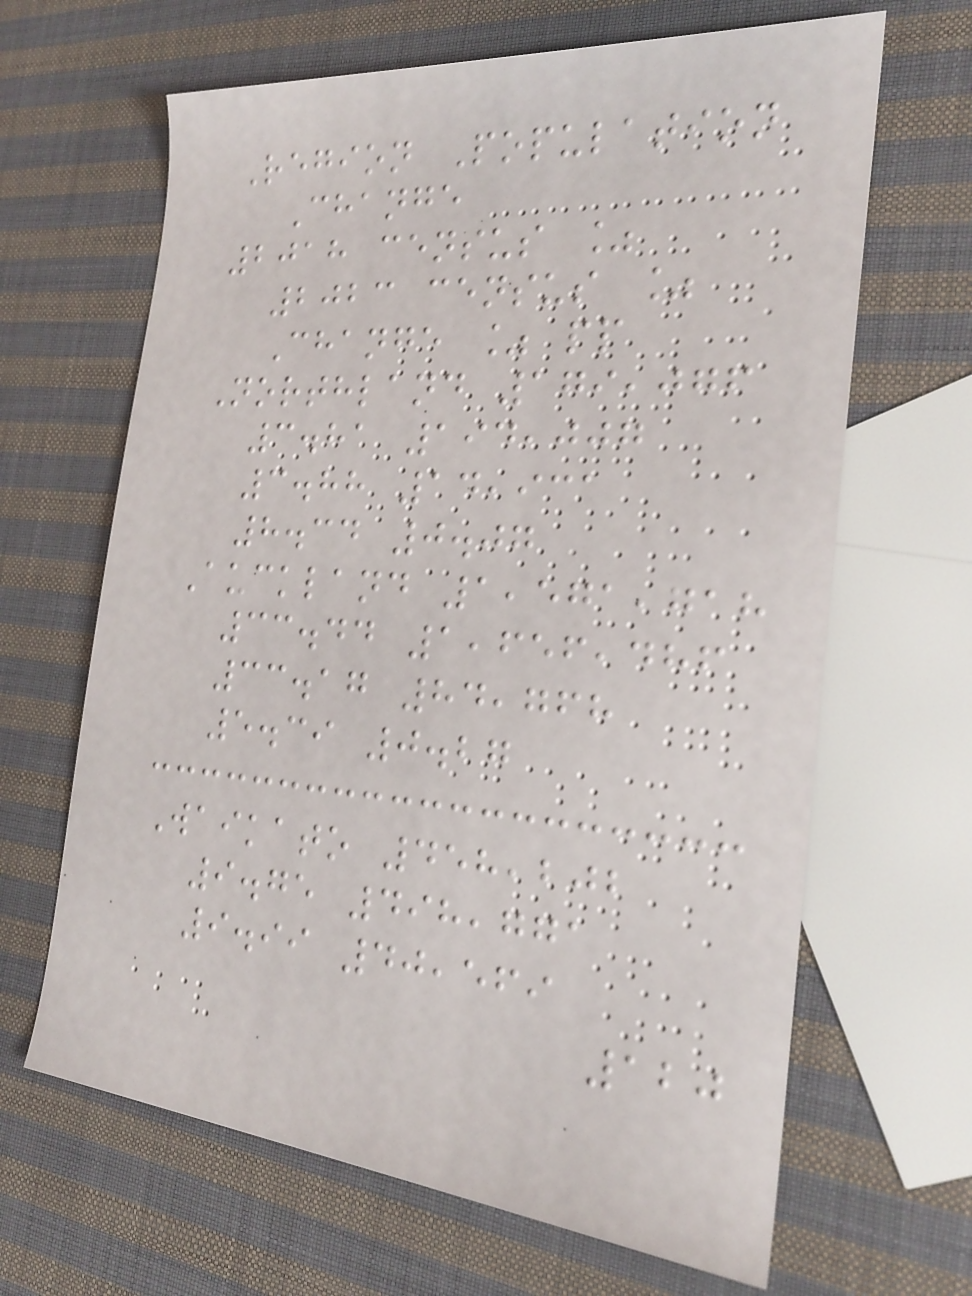Region Population
Change
2018 census %
2023 census %
Change % pp
Northland 179,076
3.81 194,007
3.88 14,931
8.34 0.07
Auckland 1,571,718
33.44 1,656,486
33.17 84,768
5.39 0.27
Waikato 458,202
9.75 498,771
9.99 40,569
120
